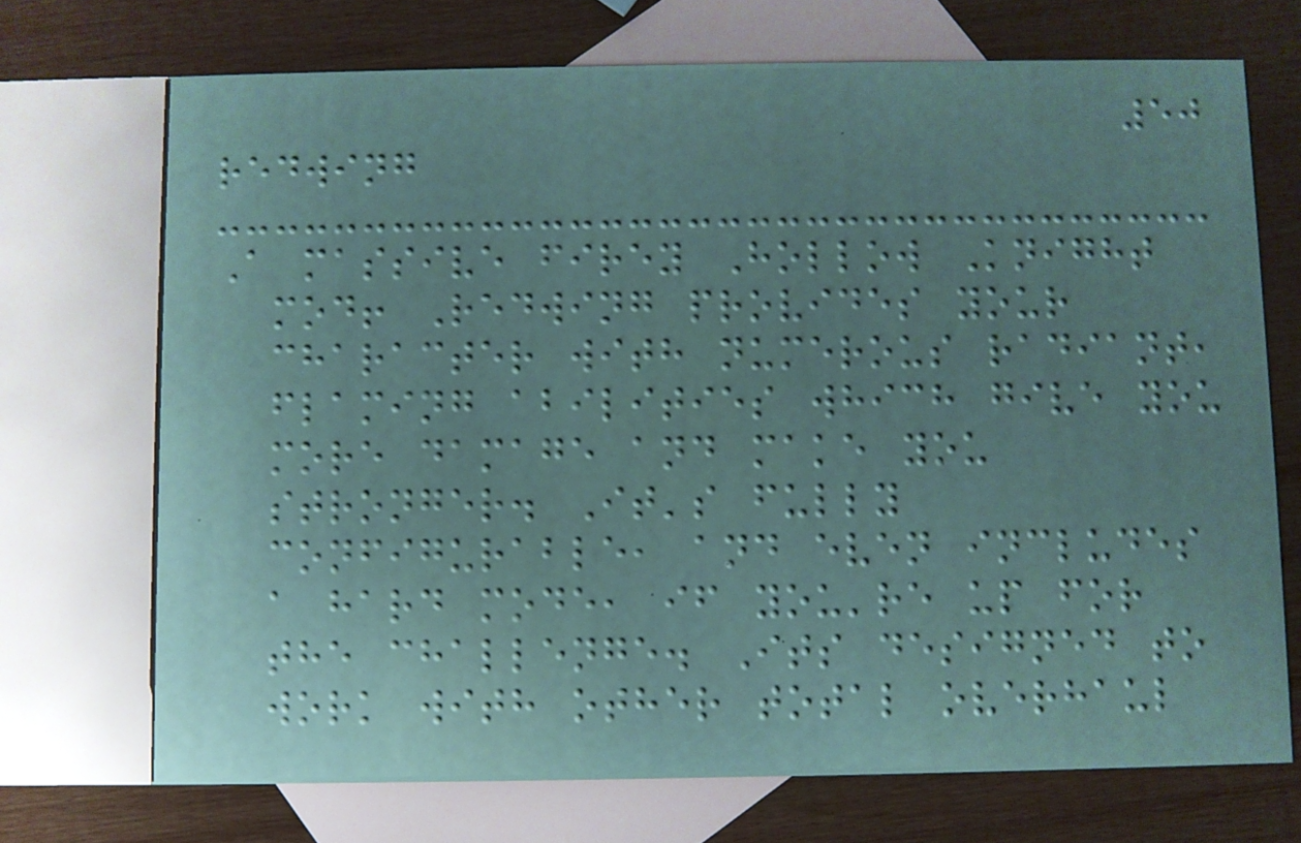50
redwing
A massive firey Hollow Knight
mod! Redwing provides your
character with numerous radiant,
flaming abilities which give you
more damage and make you
stronger. It's fully
configurable, and even includes
a hard mode, if you're up for
the challenge. Its designed to
work with other total overhaul
